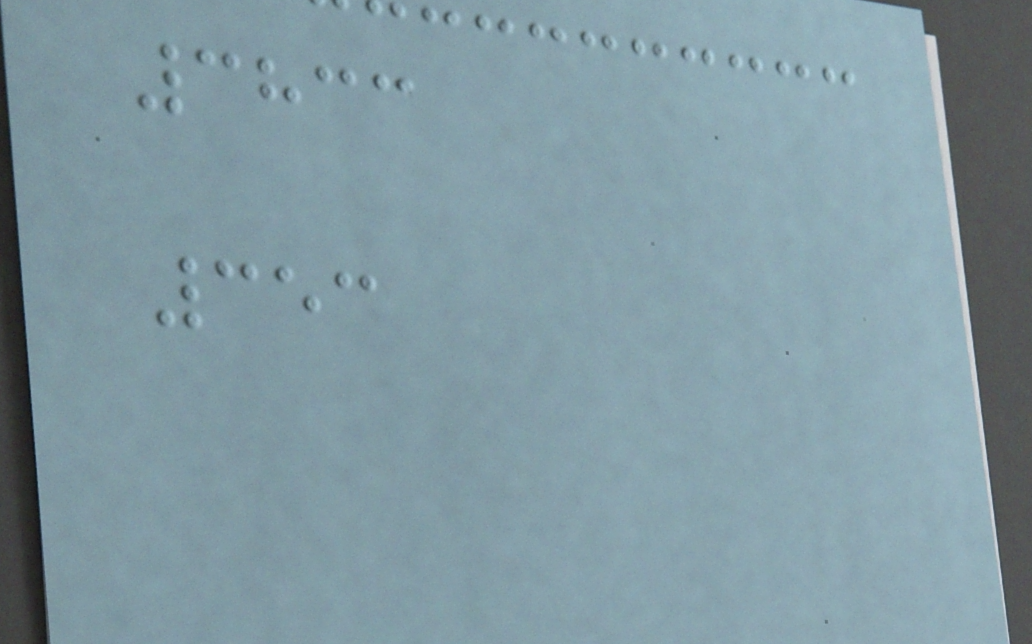3833
353
